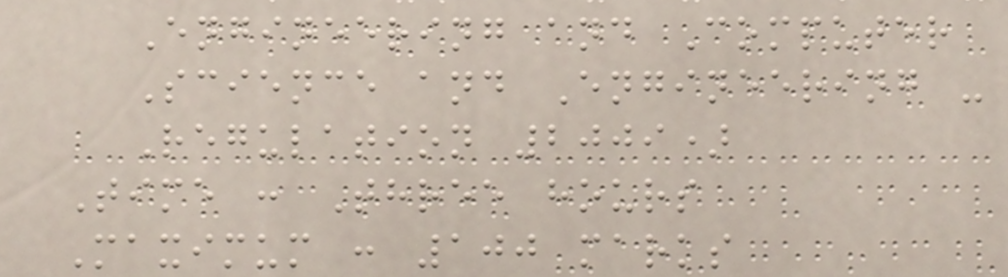Engineering and Computer
Science and Engineering -
Regulation 2009)
Time : Three hours
Maximum : 100 marks
